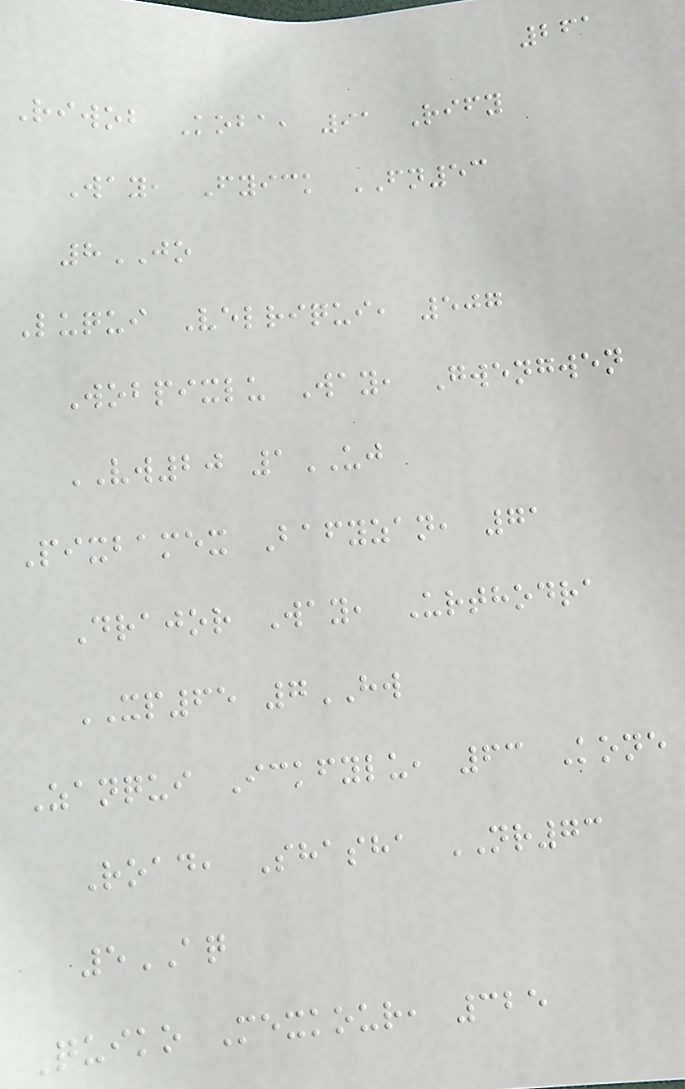261
Riwob Koba, 91 Rify
Way, Fyick FN53
8JO
Luqui Velriqui, 507
Wobpixlu Way, Gwengwen
VW20 1UJ
Pixbamex Bafyzan, 71
Drajor Way, Urthodra
XP65 7HW
Zanqui Ickfylu, 63 Kone
Road, Shasha NR73
5AQ
Quiko Mexkour, 325
